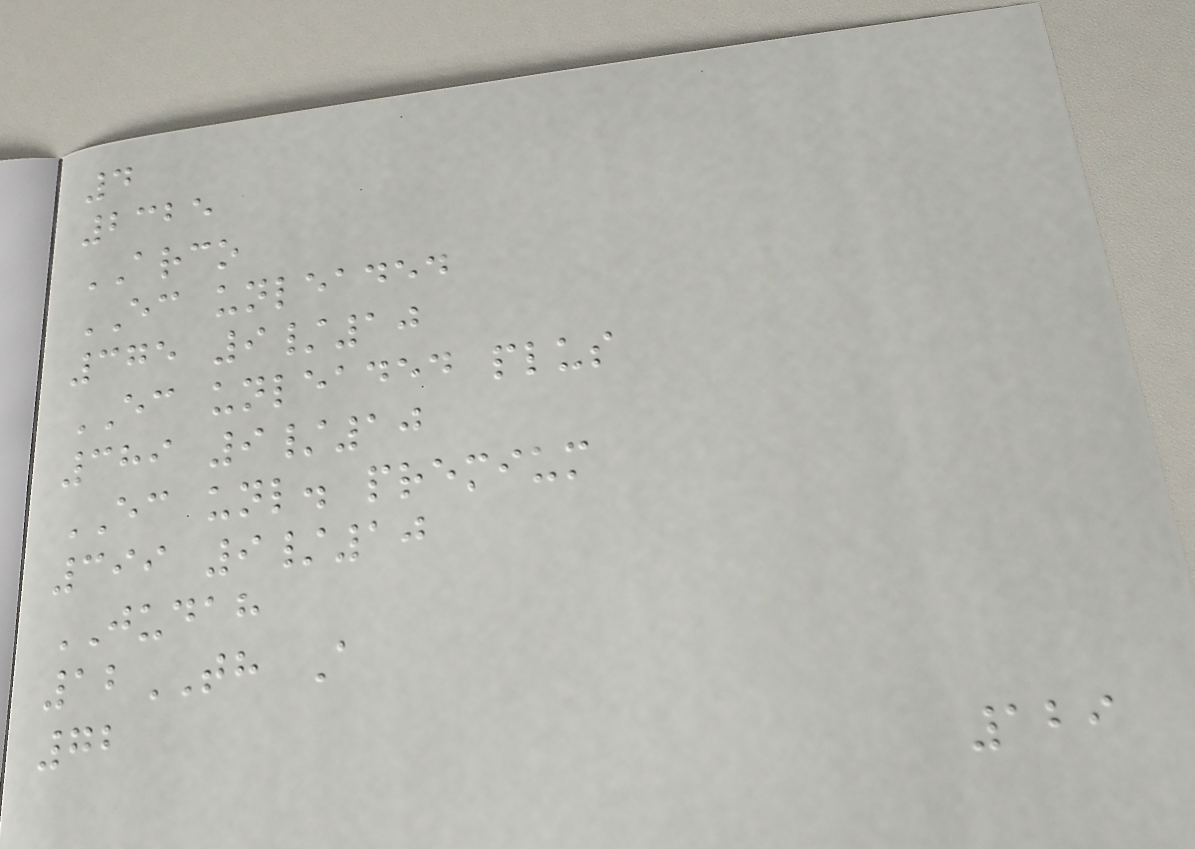4
2325
ARCO
EC unleaded
375 9/10
EC unleaded plus
389 9/10
EC unl. premium
399 9/10
JUDAH
12TH A
72
129
